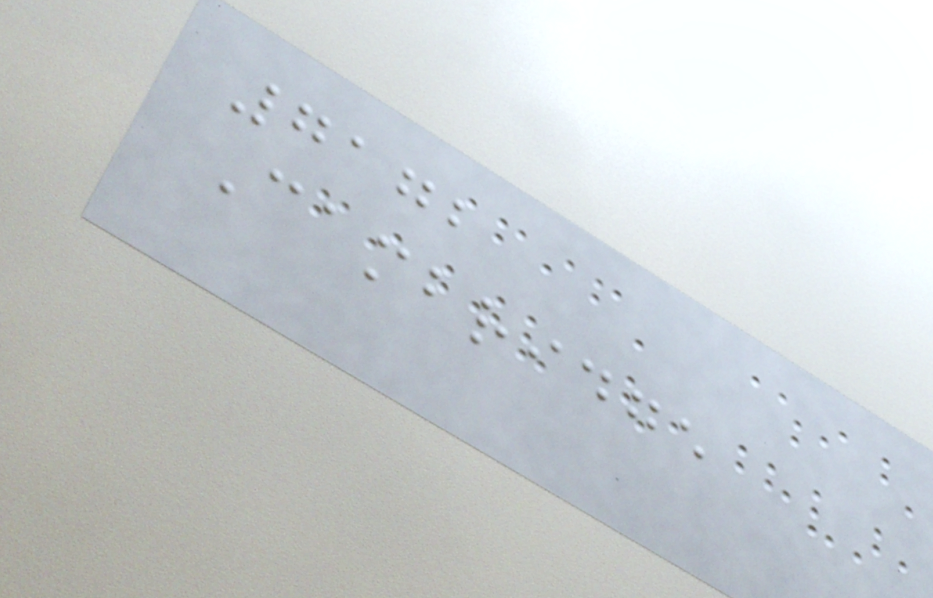7172
Cambridge
